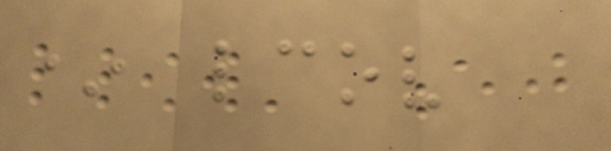* lcov
